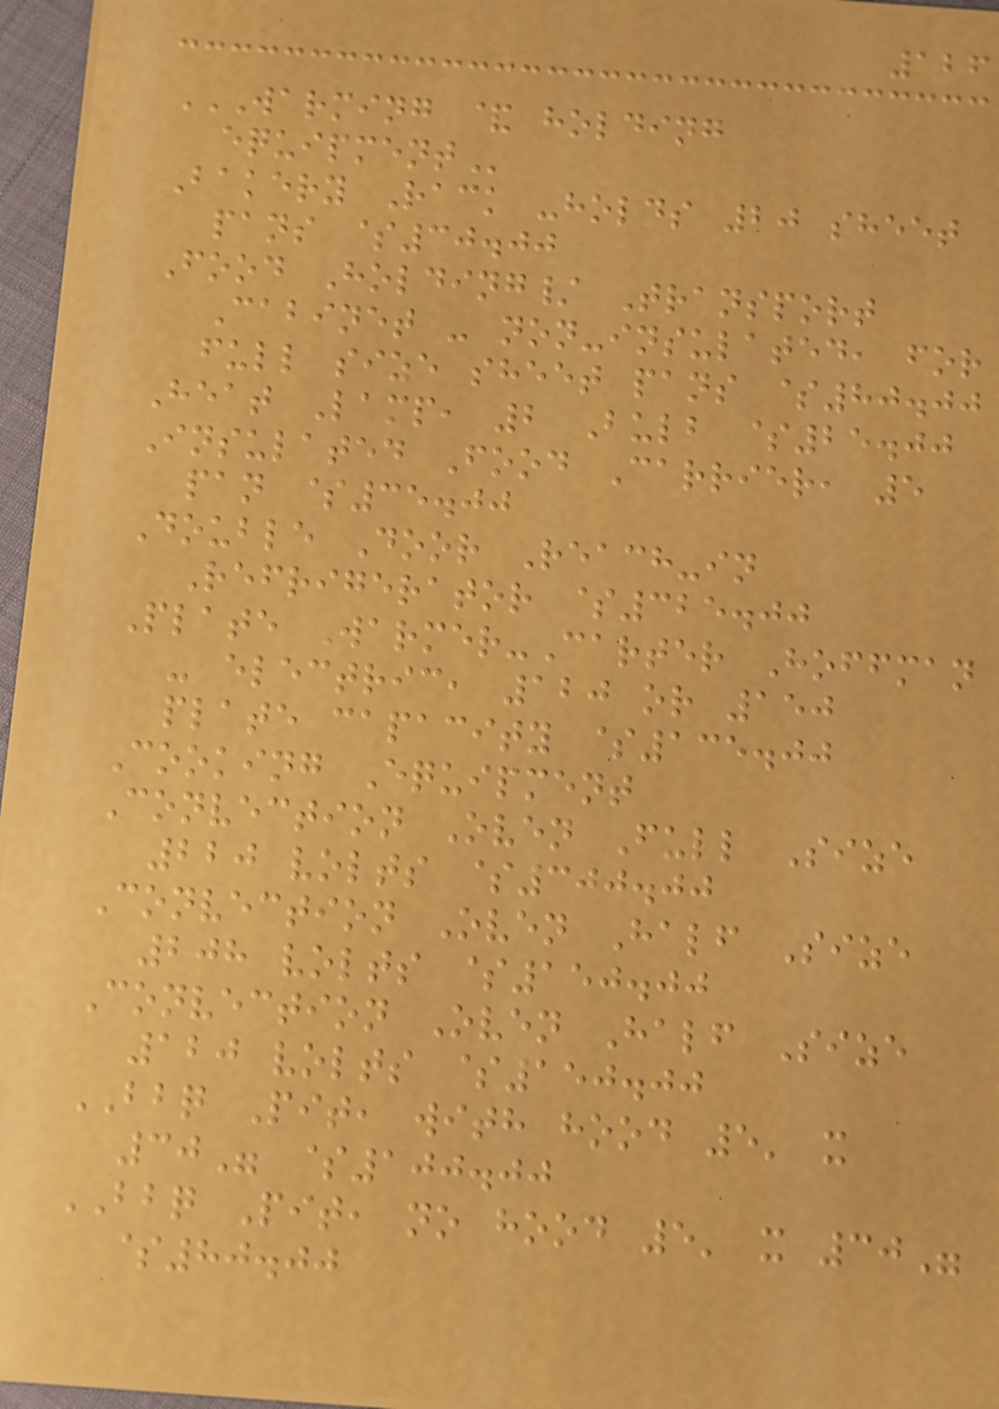126
WARMING & HOLDING
EQUIPMENT
Bakery Rack -holds 20 sheet
pans $30.00
Food Holding/ Transport
Cabinet - non-insulated, for
full size sheet pans $80.00
Heat Lamp, 2 Bulb $25.00
Insulated Food Carrier, 5
pan $35.00
Double Door Reach-in
Refrigerator $325.00
Plate Warmer-Carter Hoffman
- electric, 120 or 150
plate capacity $135.00
Cooking Equipment
Convection Oven Full Size
220 volts $300.00
Convection Oven Half Size
208 volts $150.00
Convection Oven Half Size
120 volts $150.00
BBQ Pit, with hood 5' x
30" $100.00
BBQ Pit, no hood 5' x 30"
$80.00
